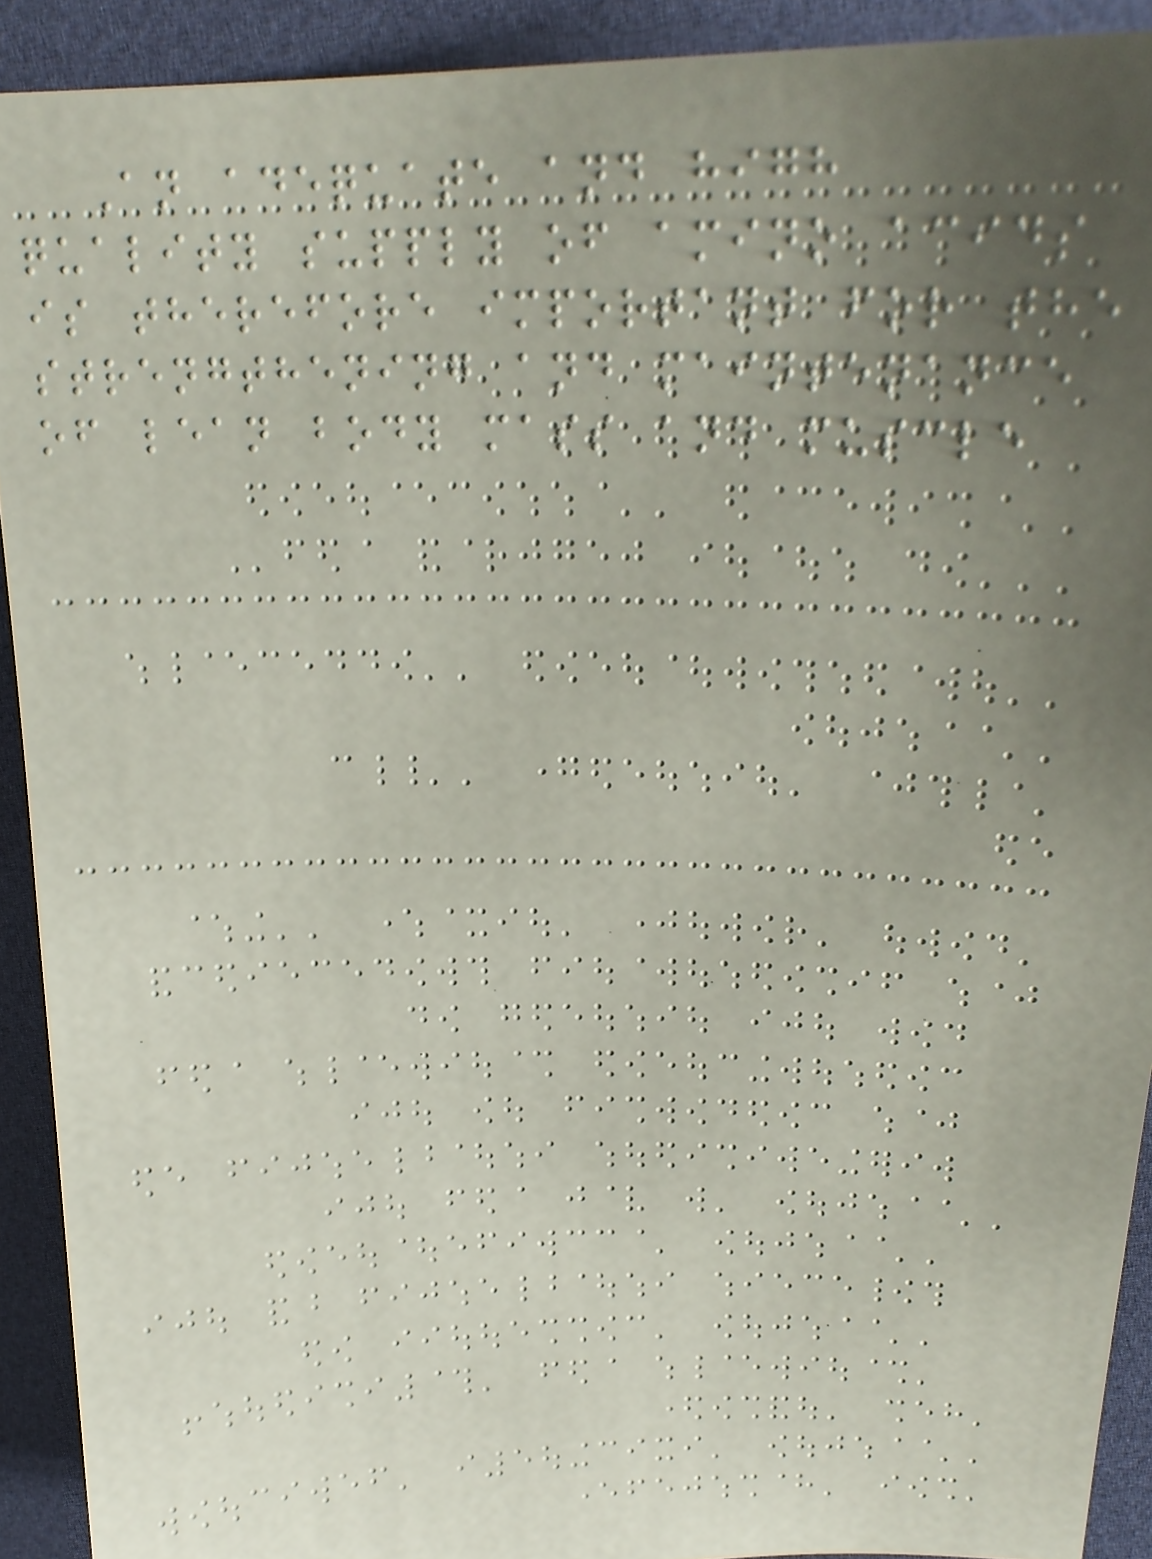An adequate and high
quality supply of amino acids
is therefore important for the
strengthening and maintenance
of lean body mass and muscle
